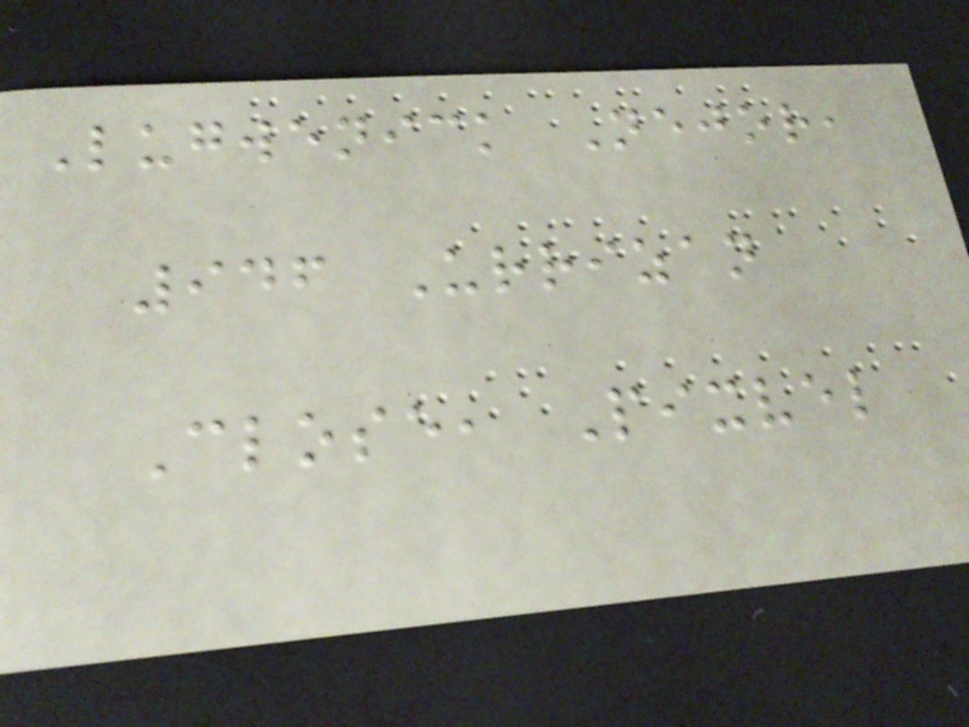Lugwenick Nejor,
946 Urrizan
Close, Pixvel
